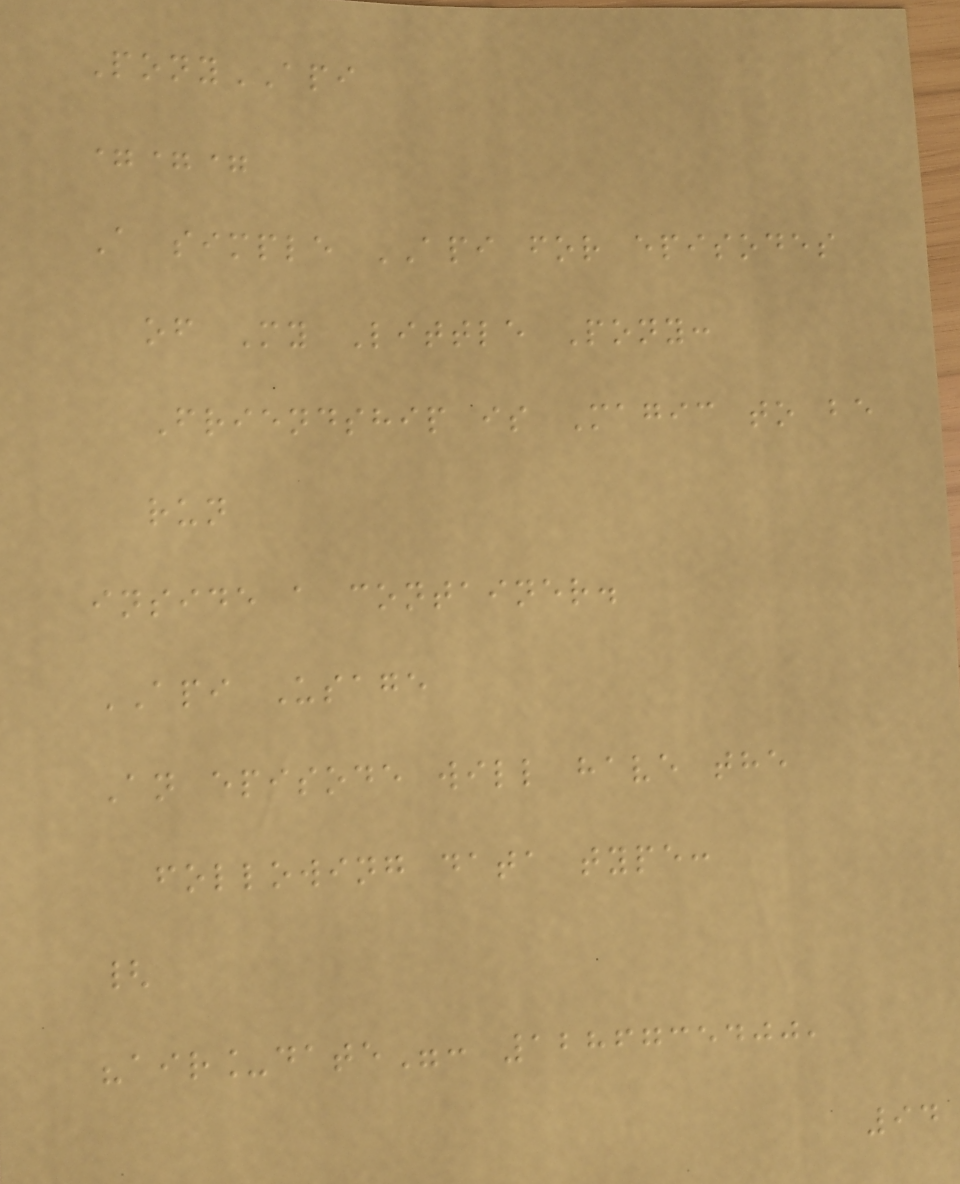PonyAPI
===
A simple API for episodes
of My Little Pony:
Friendship is Magic to be
run
inside a container.
API Usage
An episode will have the
following data type:
{
"air_date": 1286735400,
94
